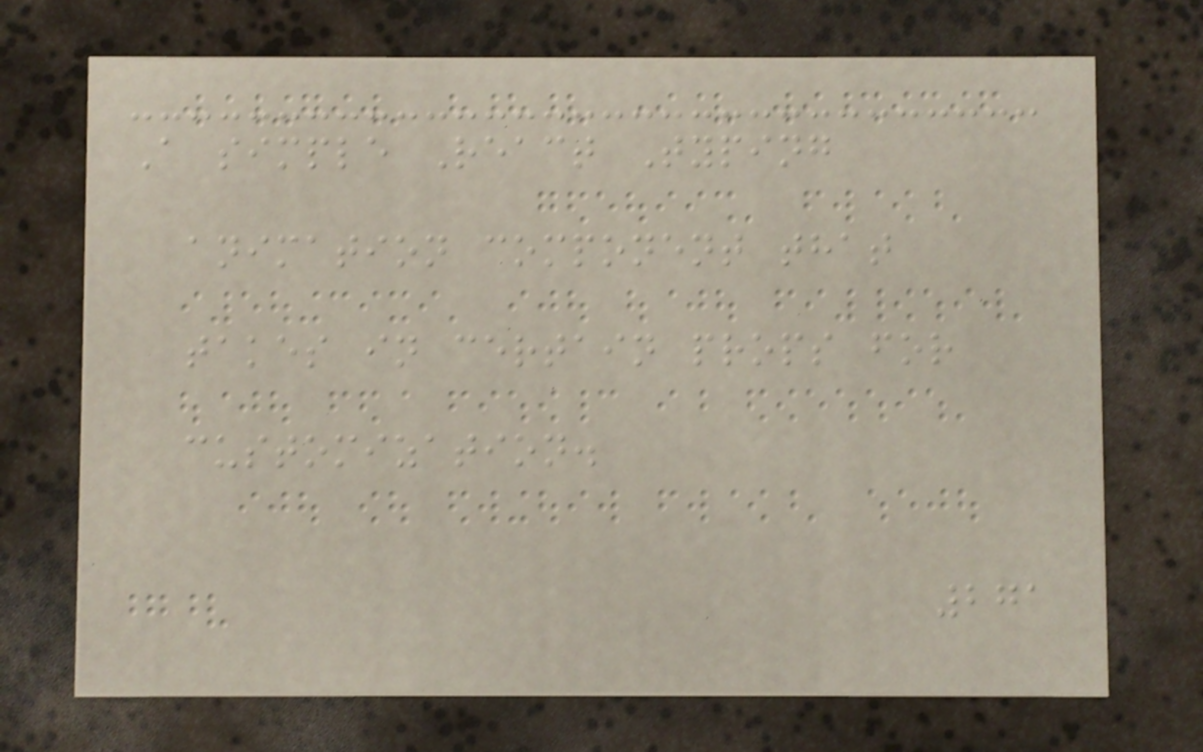A simple React Typing
animation component that
takes in certain props for
customization.
271
